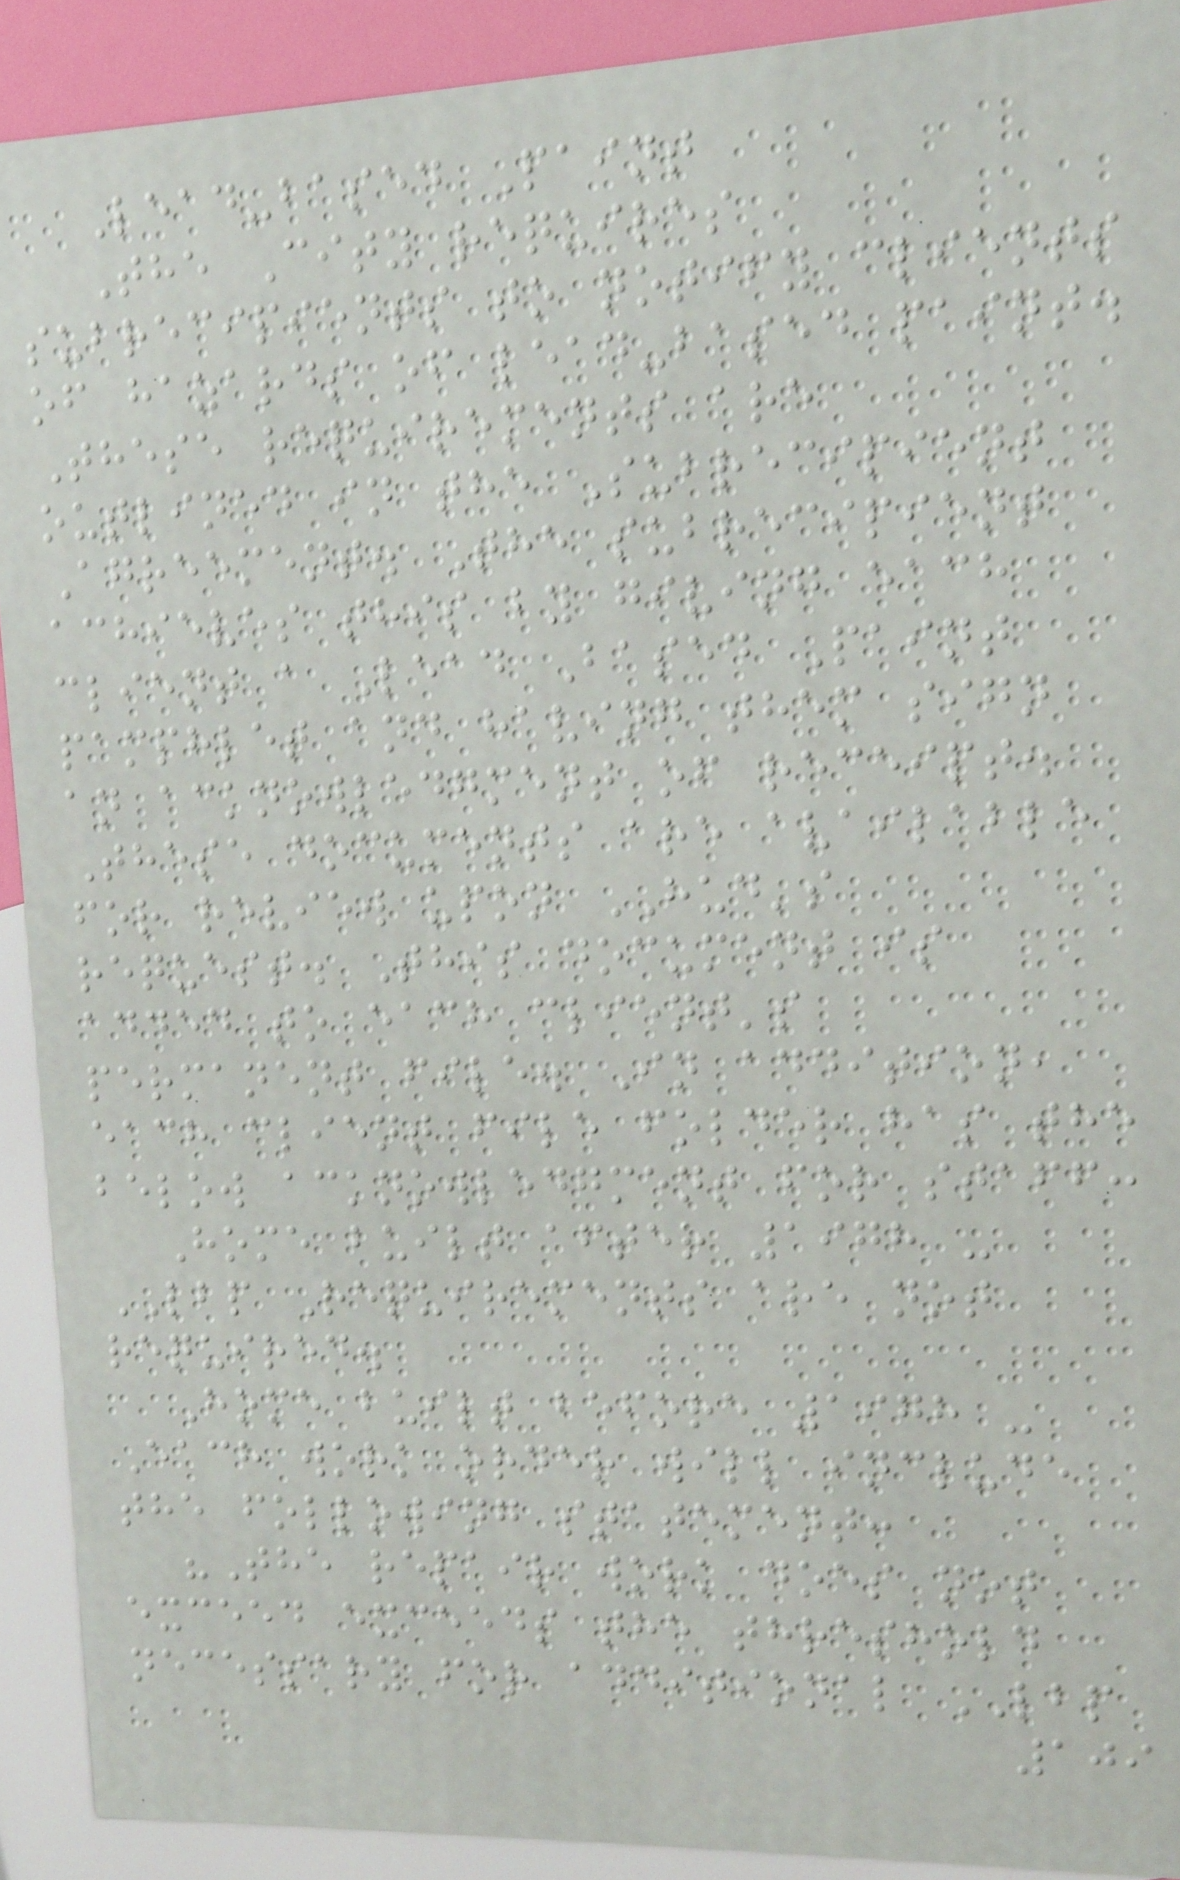Lead-based Paint
The City requires
subrecipients to notify clients
of hazards of lead-based paint.
These requirements are
outlined in the Subrecipient
Agreement. The subrecipient
achieves this by giving each
client a Lead Based Paint
pamphlet and having them sign
an acknowledgment of receipt.
These documents are available
for review upon HUD's
request. This document is
added to each client's
permanent file. In addition,
each client file folder has the
below acknowledgment for staff:
Home built after 1978 -
LBP Requirements are not
required.
Home built before 1978 -
Each work order will include
the following statement:
"The repair work does not
exceed exceeds the threshold
necessary for additional LBP
109
